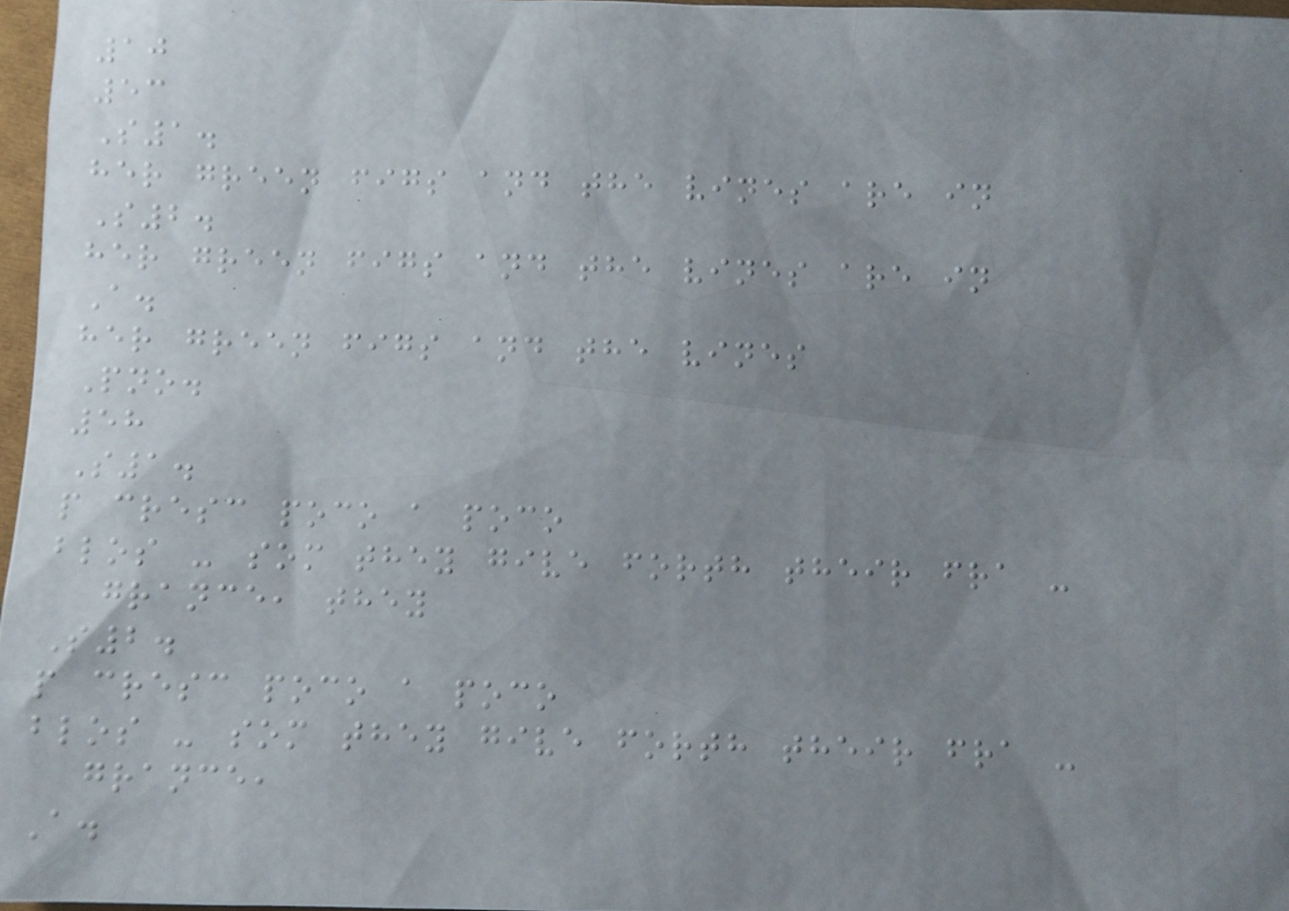10
53
S1.
her green figs and the vines are in
S2.
her green figs and the vines are in
A.
her green figs and the vines
Pno.
58
S1.
p cresc poco a poco
blos - som they give forth their fra -
grance, they
S2.
p cresc poco a poco
blos - som they give forth their fra -
grance,
A.
